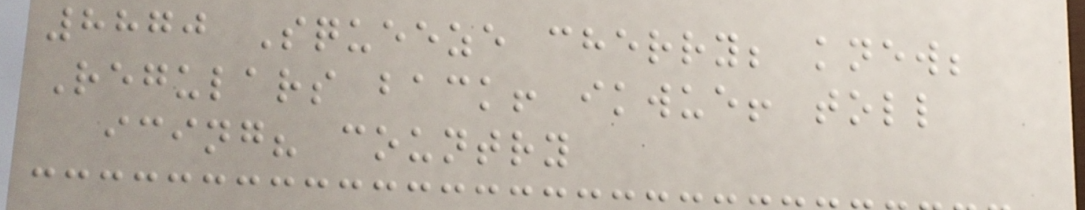8870 Squeeze cherry; knew;
Regulars back! ikwue! toll
icing? country
